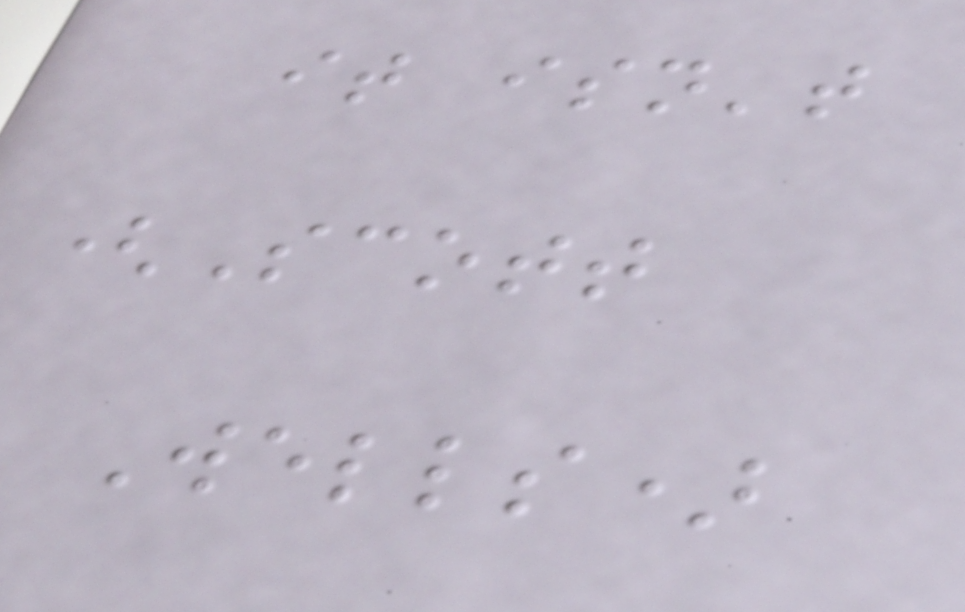it isn't
(Scott
Wells)
